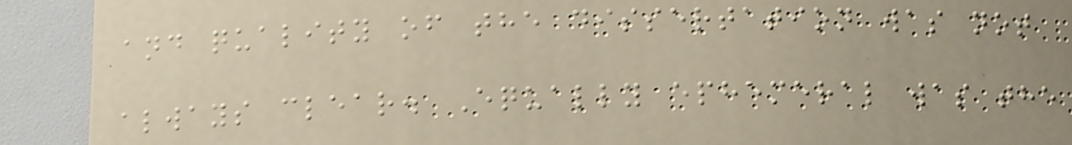and quality of the dissertation was not
always clear. Equally ephemeral was the
